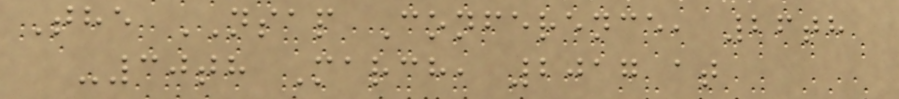The NSAP Conference, 26th
-30th March, 2017 at
